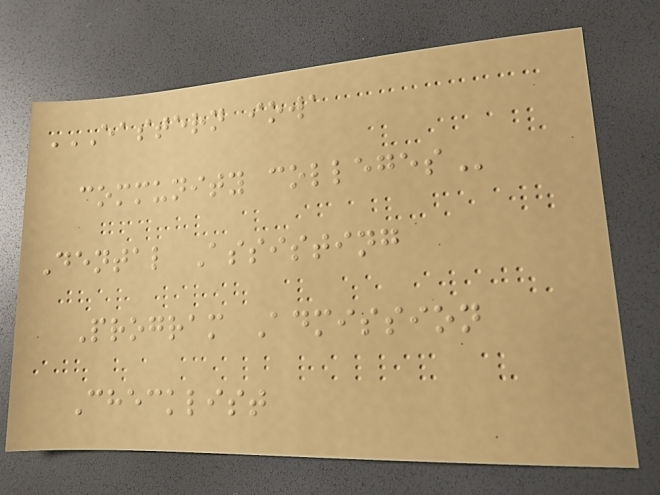EASTERN IOWA
COMMUNITY COLLEGES
Dental Assisting
Program Admission
Checklist
